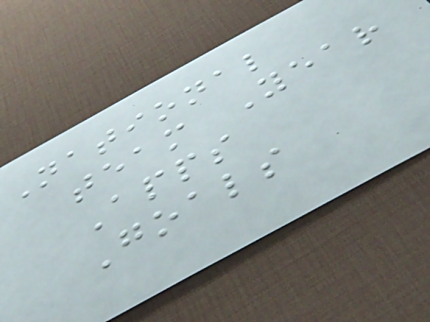National
team Year
Apps
Goals
